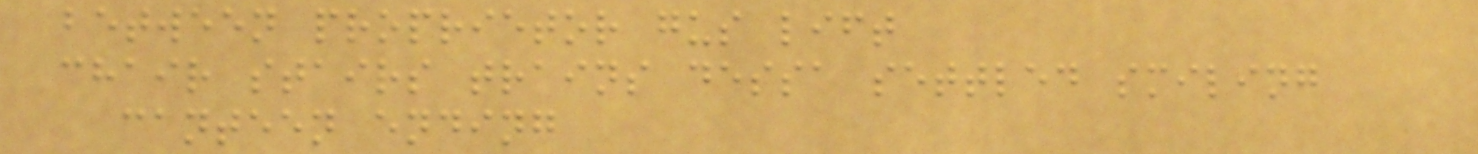between proprietor gus lift
chair stairs trains dessa settled smiling
canteen ending
